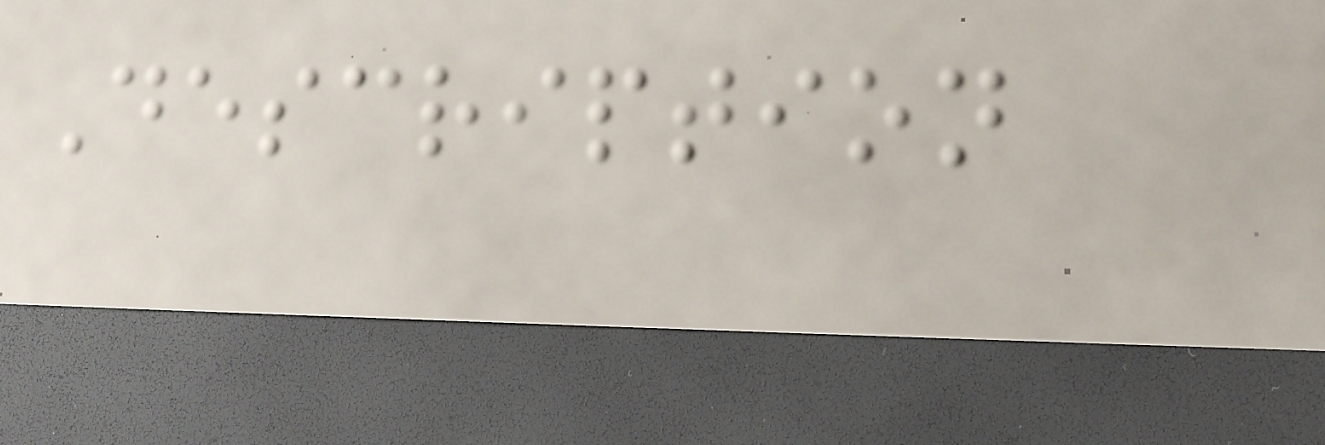Description
